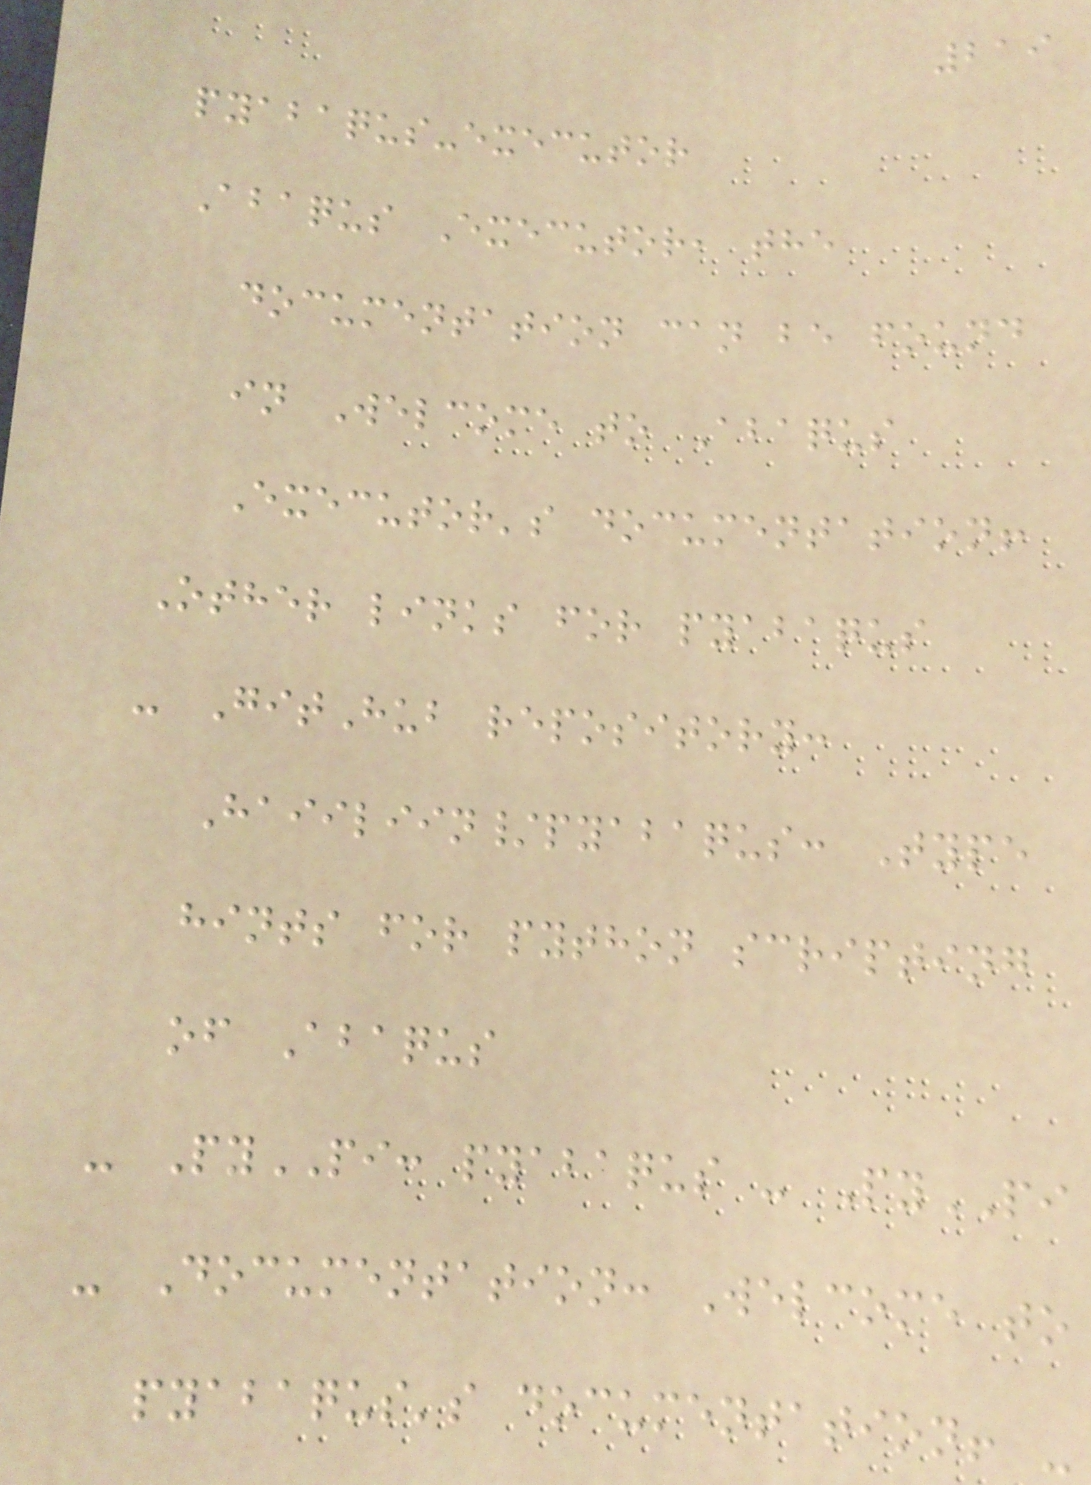219
pyabaqus-executor
Abaqus Executor, the
documentation can be found
in Welcome to Abaqus
Executor's documentation!
Other links for pyabaqus
- GitHub repository:
Haiiliin/pyabaqus: Type
hints for python scripting
of Abaqus
- PyPI: pyabaqus - PyPI
- Documentation: Welcome to
pyabaqus's documentation! -
